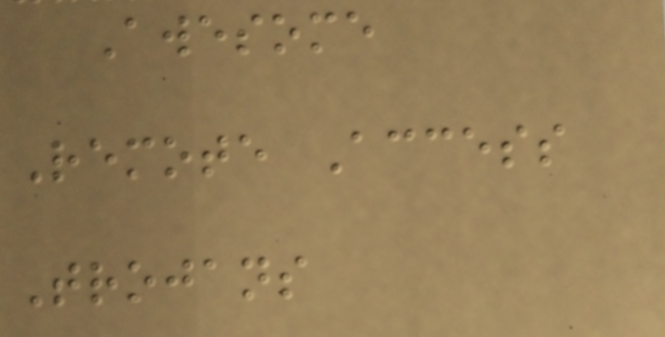Awesome
Remote Access
Trojans
